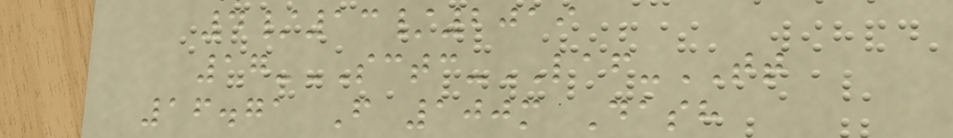4/13/2019
17-SCTC-LAF-TT
16.71 F 100m Dash
